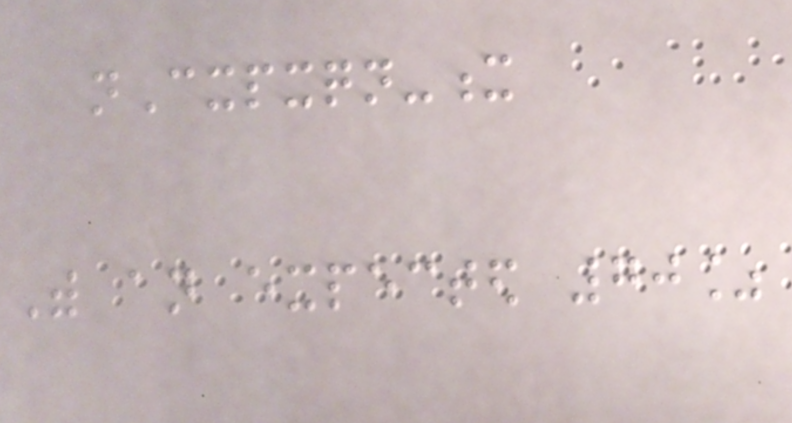nCxpxqn-x
With an expected 70%
